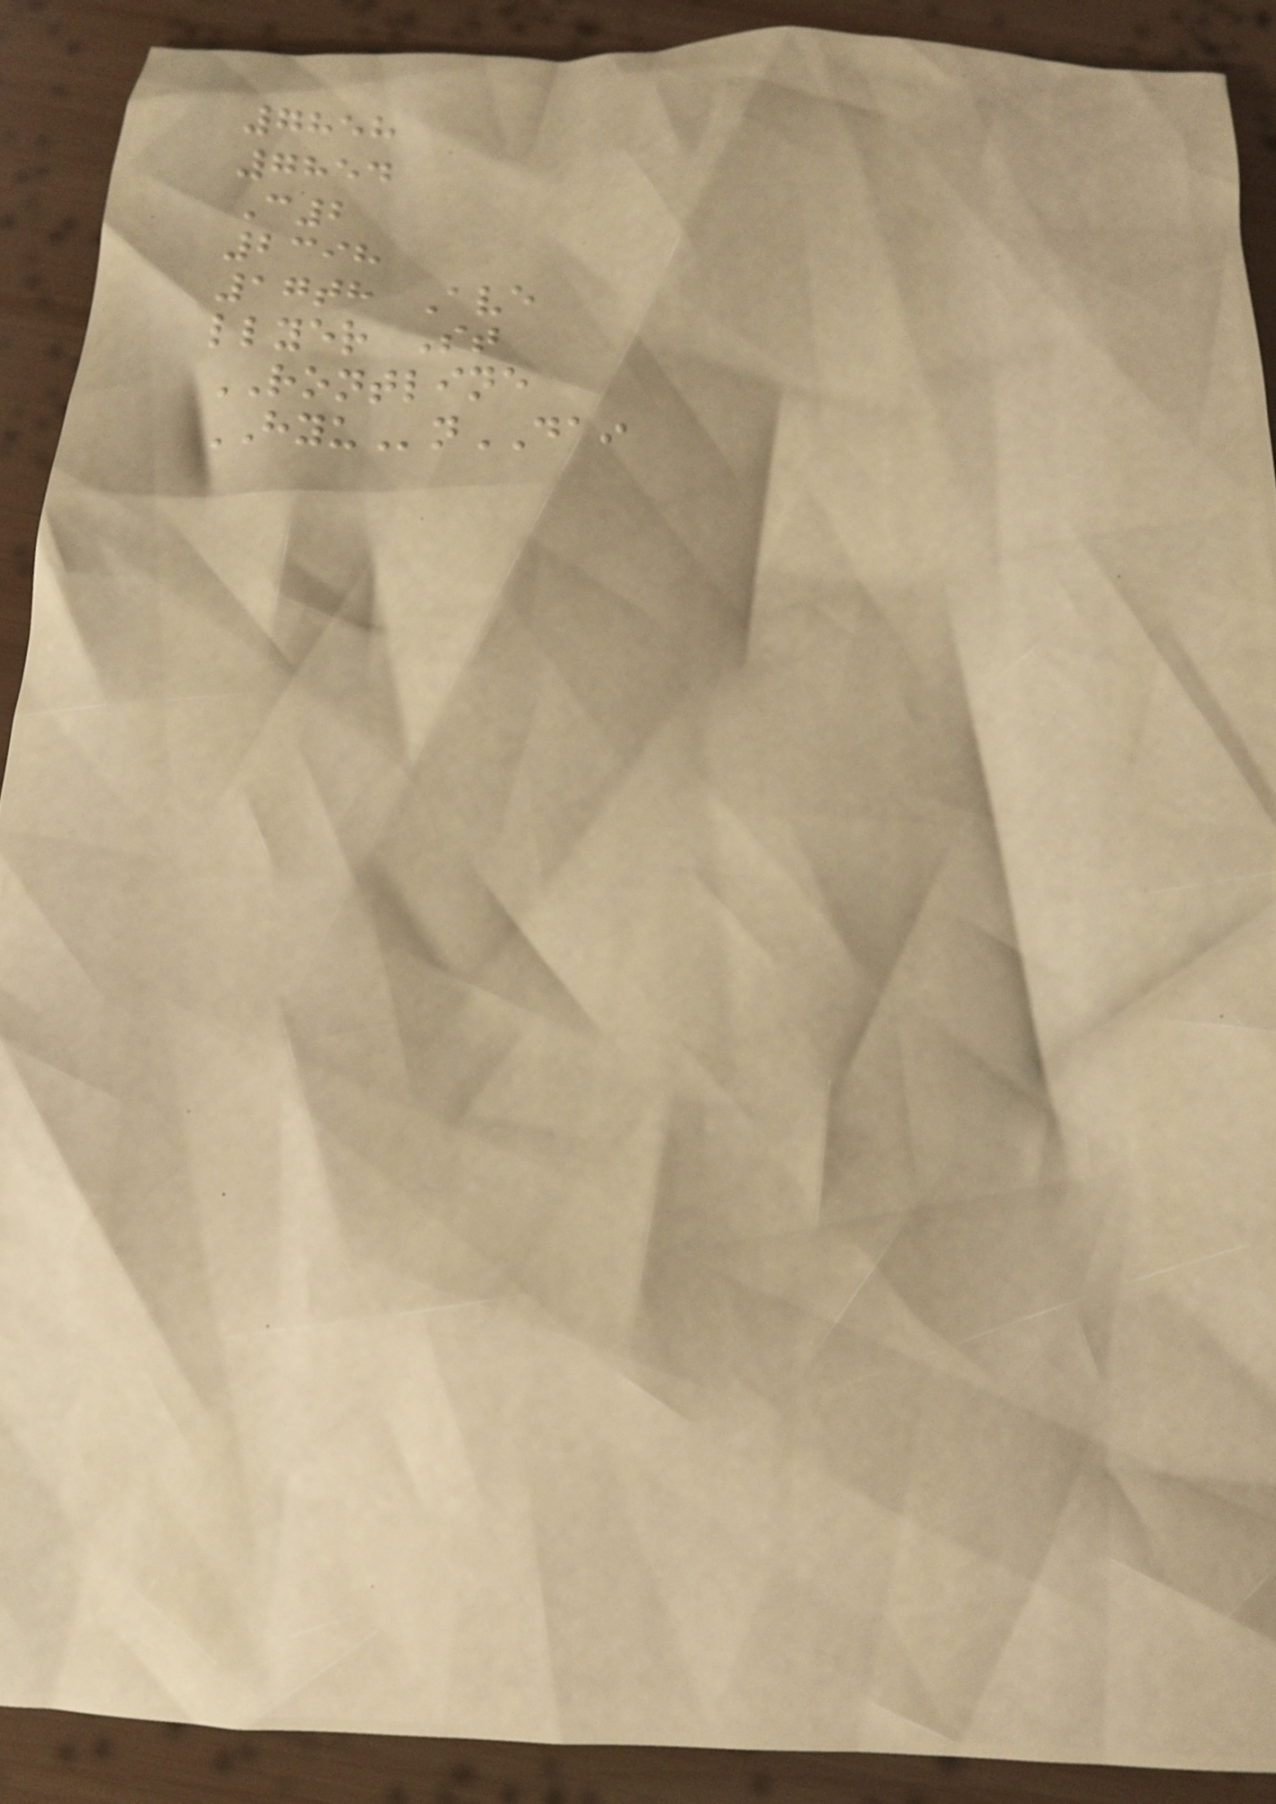7858
7854
C2
2398
17th Ave
llyer St
RONTLINE
HYUnDAI
